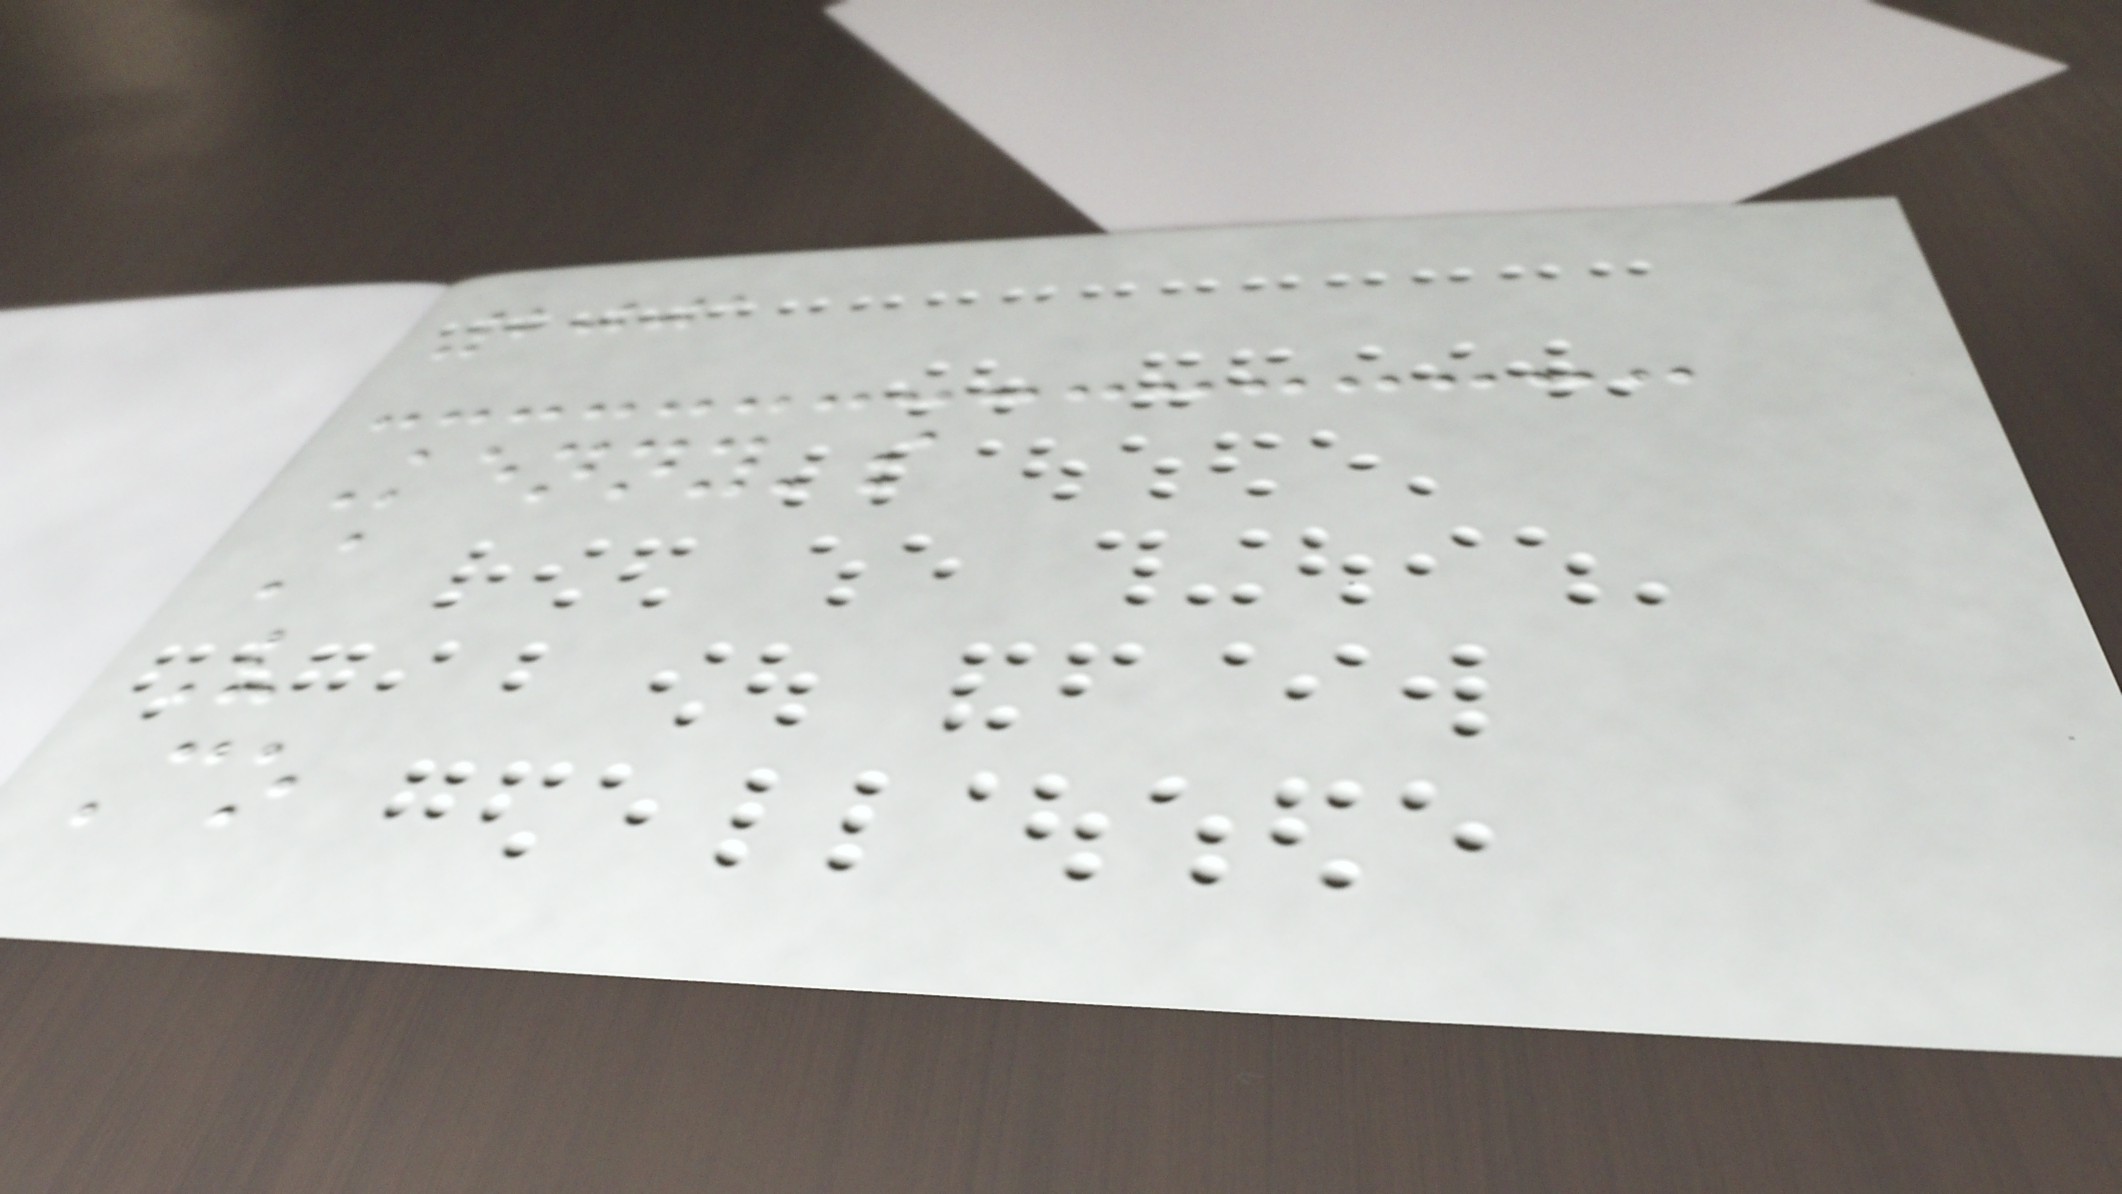2001
Kenny's
A
V
Co
